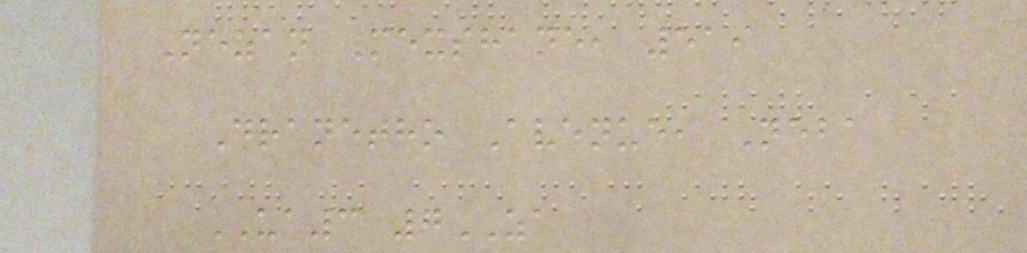Nezan Mexshane, 519
Dranetho Avenue, Neba
UA3 7ZA
